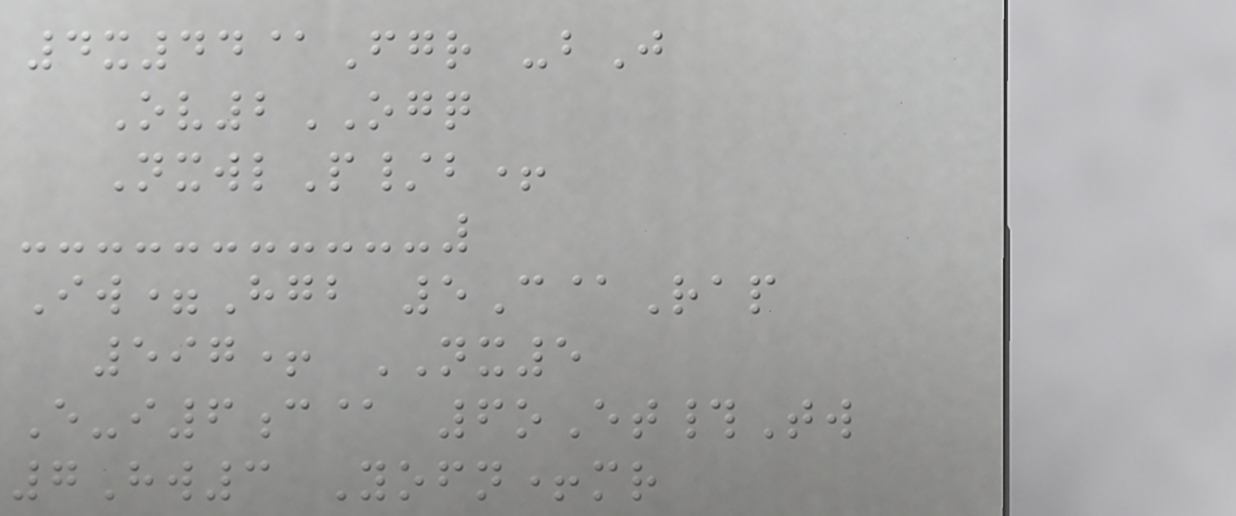4x44@Fgr -bJ
Ov2OGQ
NxwlP/b+
Iw=Hgb 5C@Rap
597+ NX5
E-i6c@ 6oEt#Tw
7Hw3 Yofn+mr
